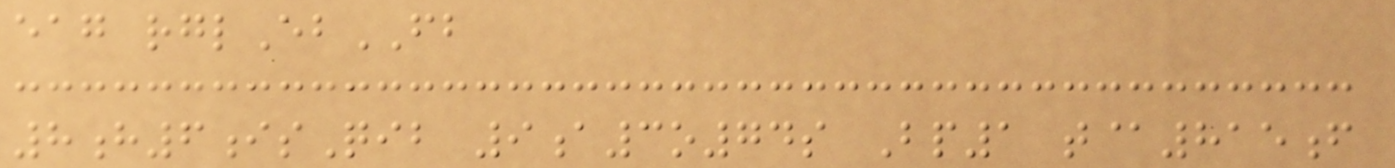eag rglEbFB
8h6isQib 9a3o74s Bp1 t@815f
